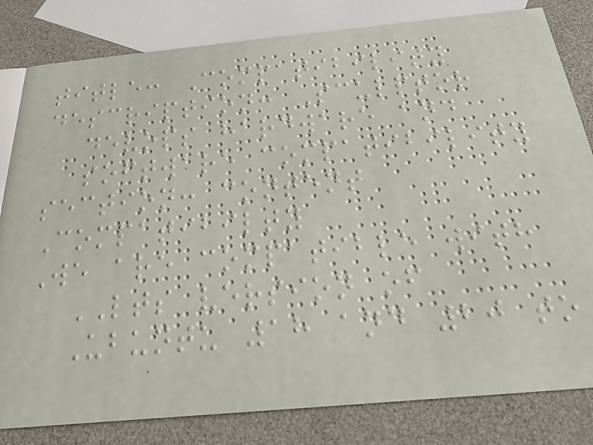title: Compatibility
description: Sculptor
devops hardware and
software compatibility
section: content
Compatibilty
We are compatible with
LTS version of
Ubuntu 18 and 20 to
